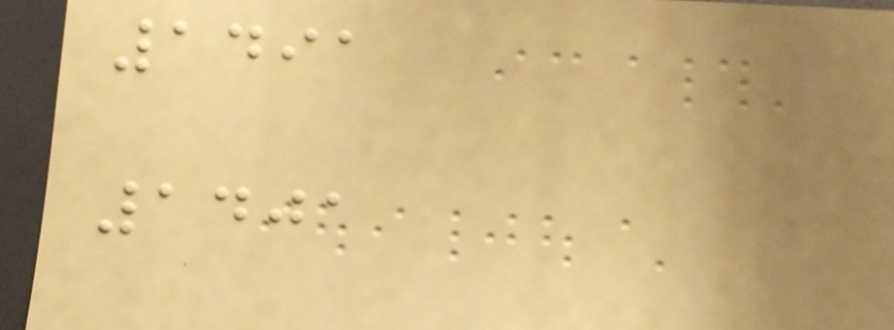1491
1401
